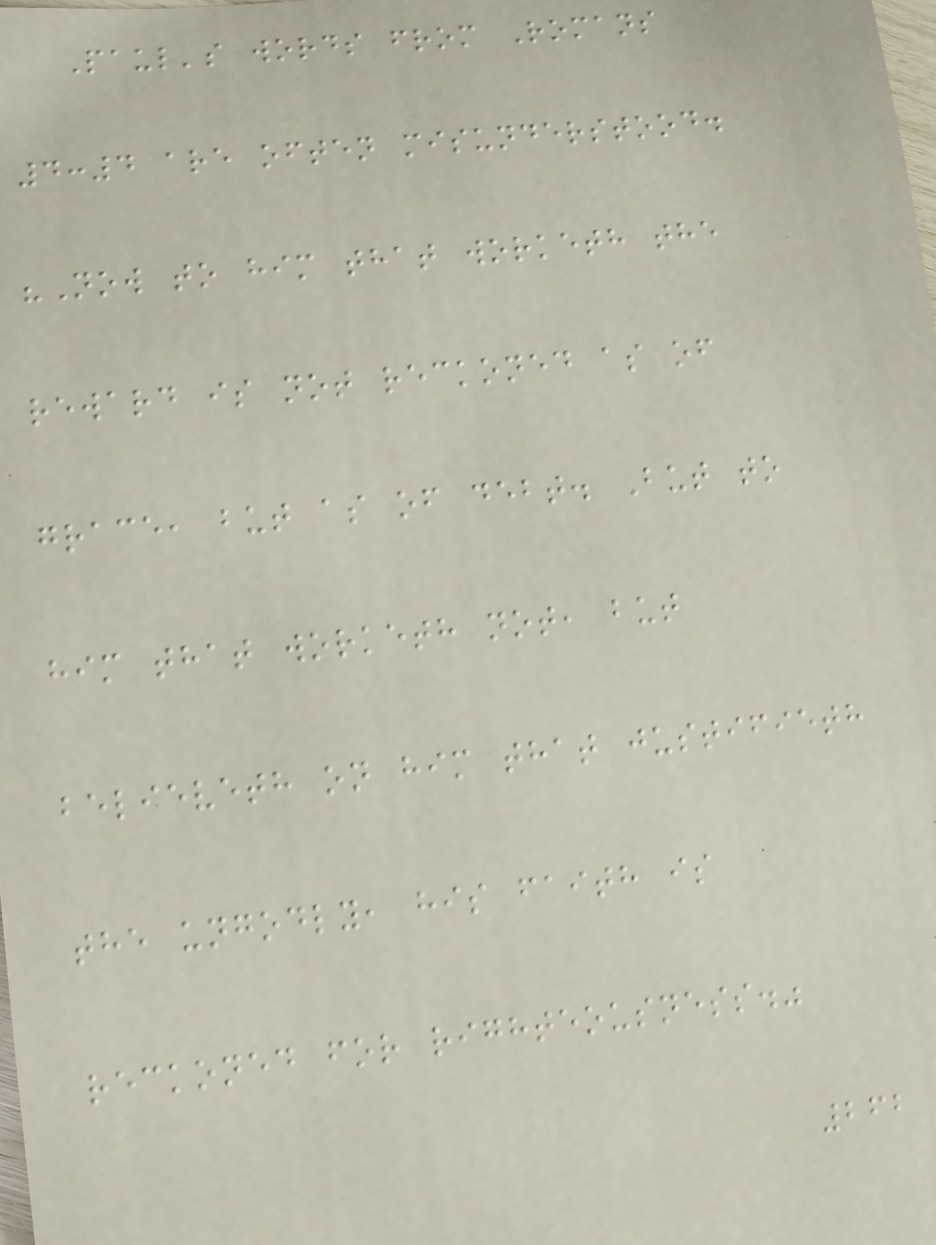Paul's words from Romans
4:4 are often misunderstood.
"Now to him that worketh the
reward is not reckoned as of
grace, but as of debt. But to
him that worketh not, but
believeth on him that justifieth
the ungodly, his faith is
reckoned for righteousness."
262
